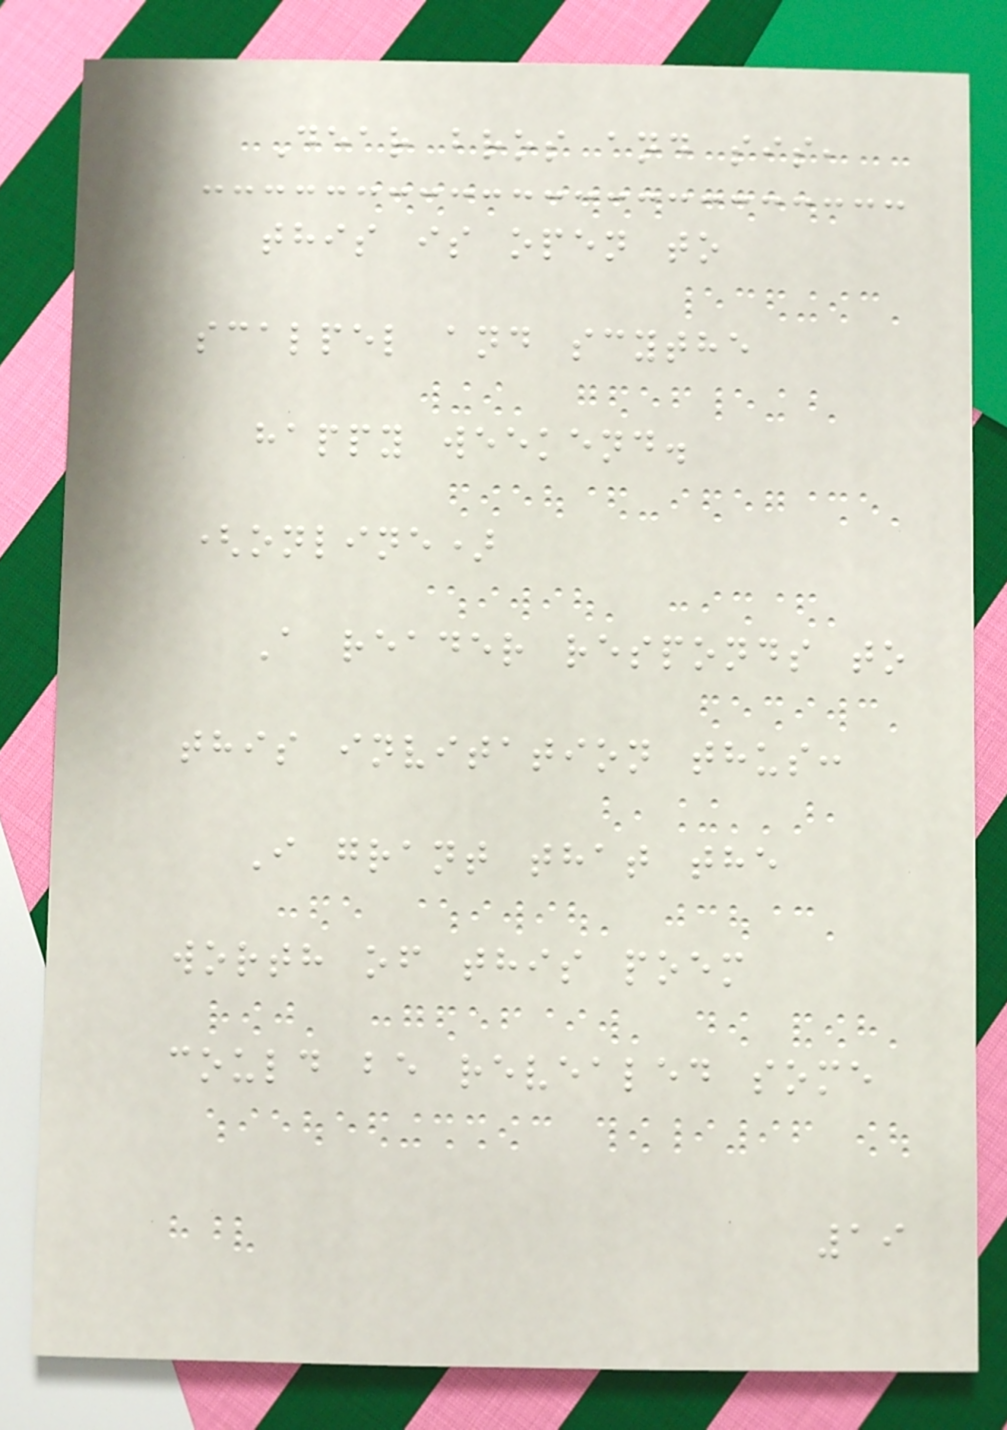Dear bros and sis,
this is open to
scalpel and scythe
happy weekend.
(online)
A reader responds to
this invitation thus:
I grant that the
worth of this poem
could be revealed some
19
